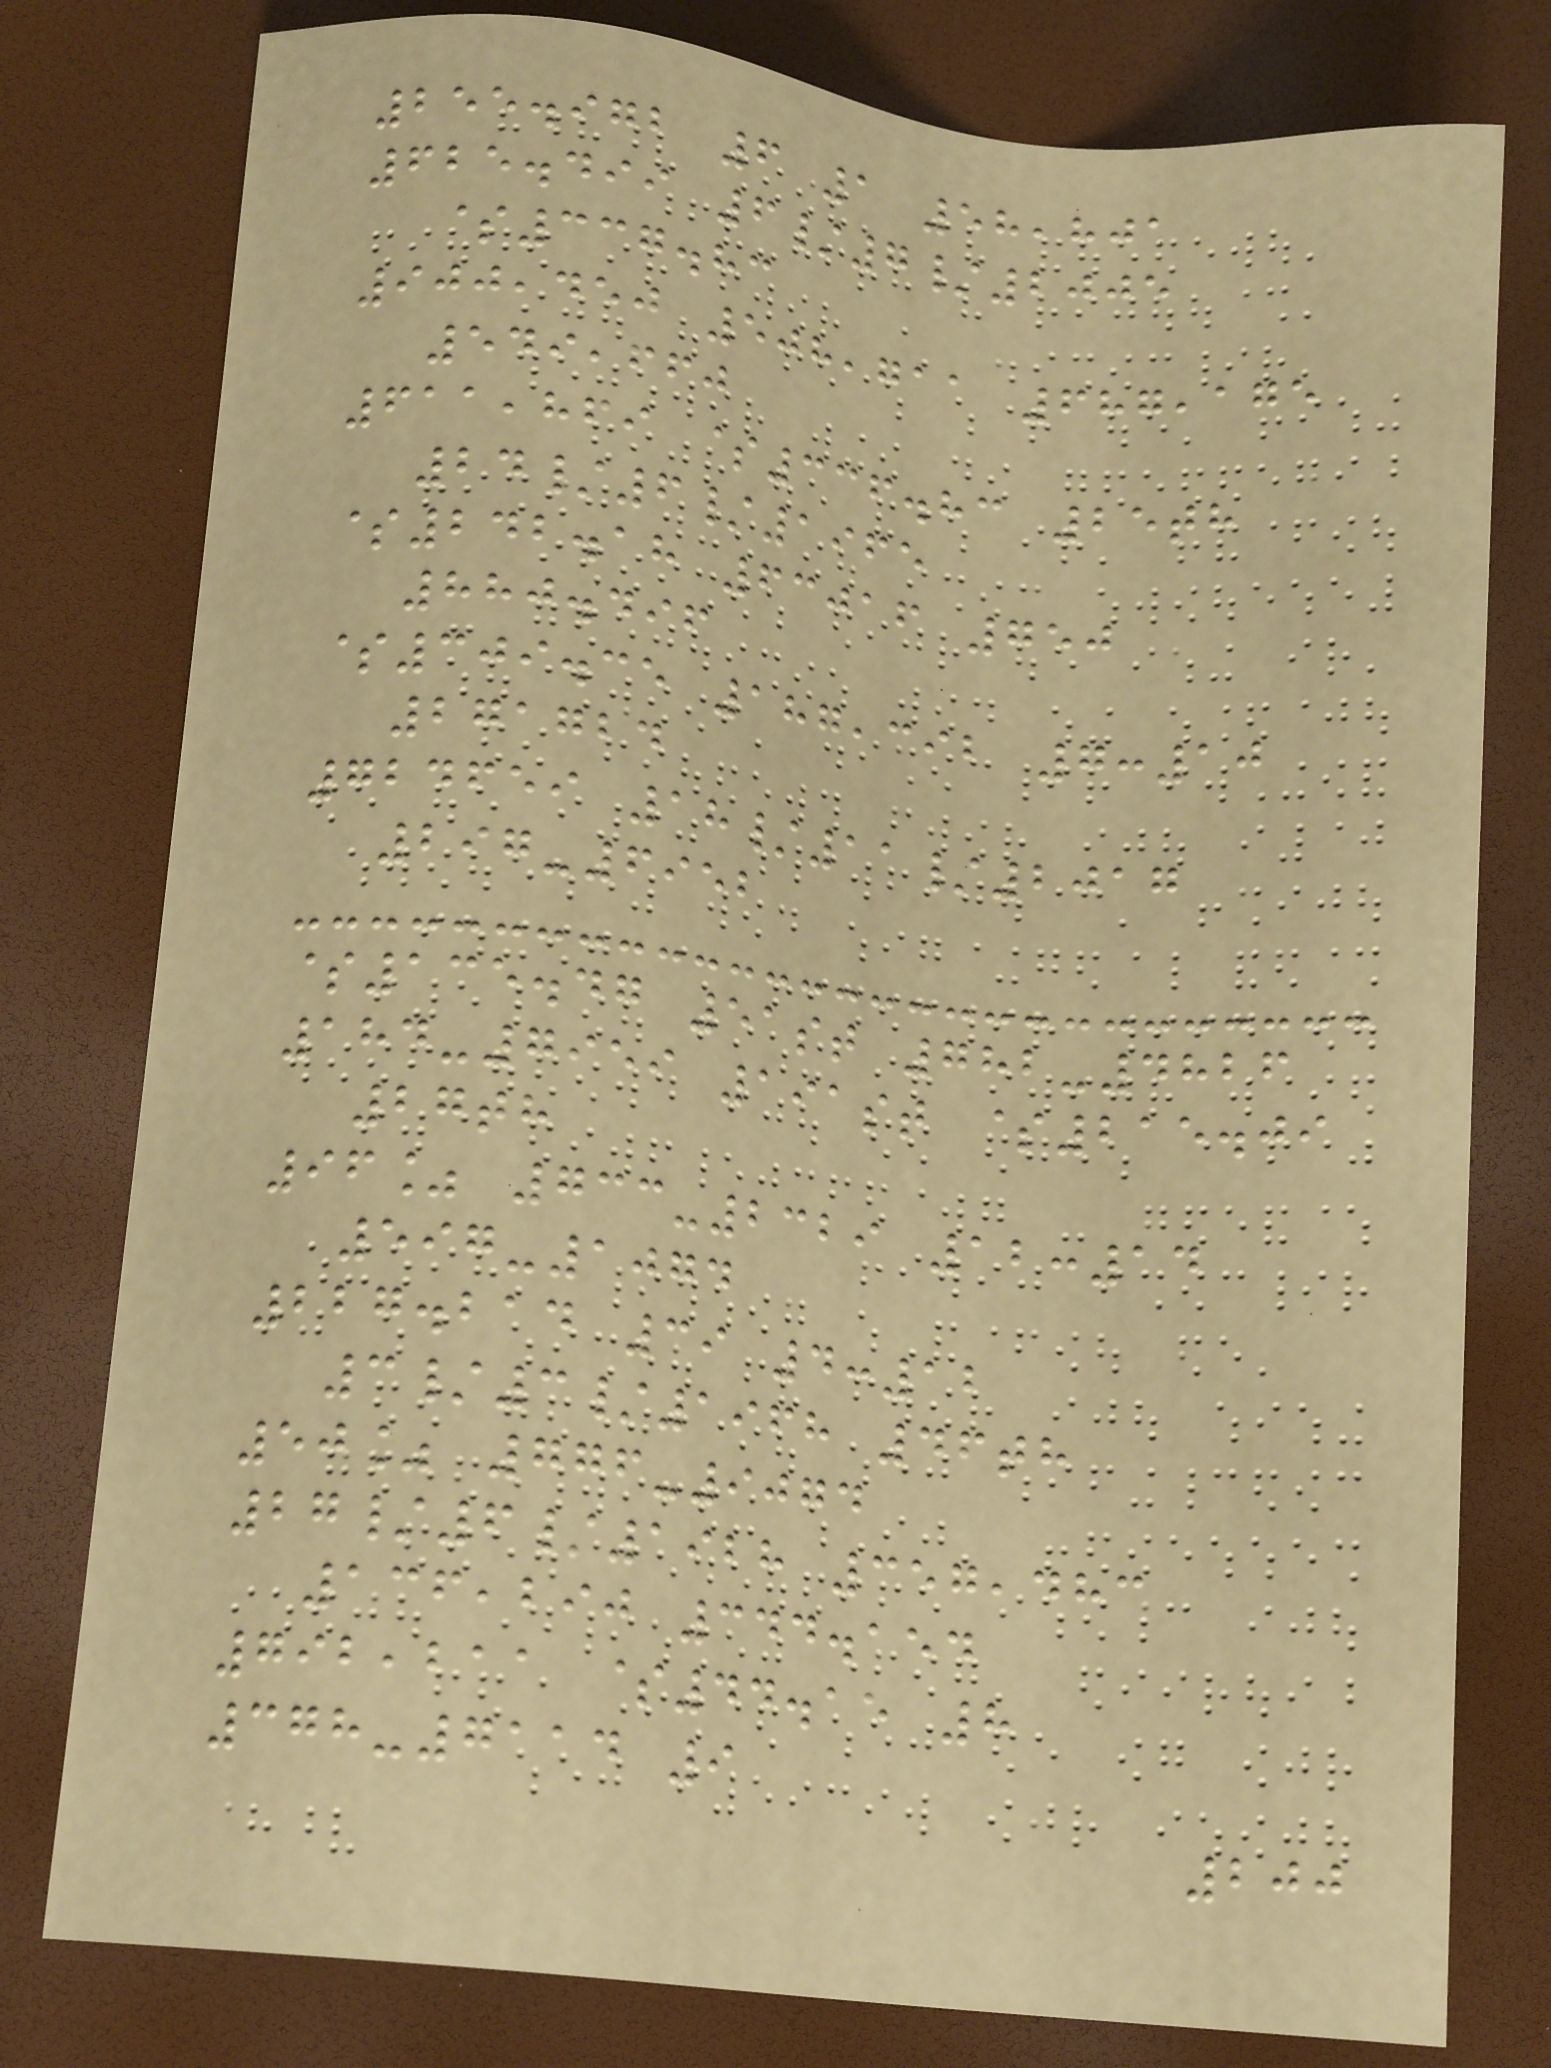255.972 6 1 58,801
625.499 6/7/2005
$337.83
900,450 508,711 687,175
549,660
611,869 $336.83 25th
24/6/1965
$242.18 63016 750
880.496
$309.35 187,392 7:10
271724
724659 18/11/2017
297-6952
$135.47 51st 782-4826
184-7959 191st $215.09
27th
96% 733-2329 12:14
597-1074
227.214 39 4:12
3/3/1968 46th
50% 776-9074
27/6/1928 357,483
136,290 344.154
792,211 $44.15 8
378-7114 9
200
